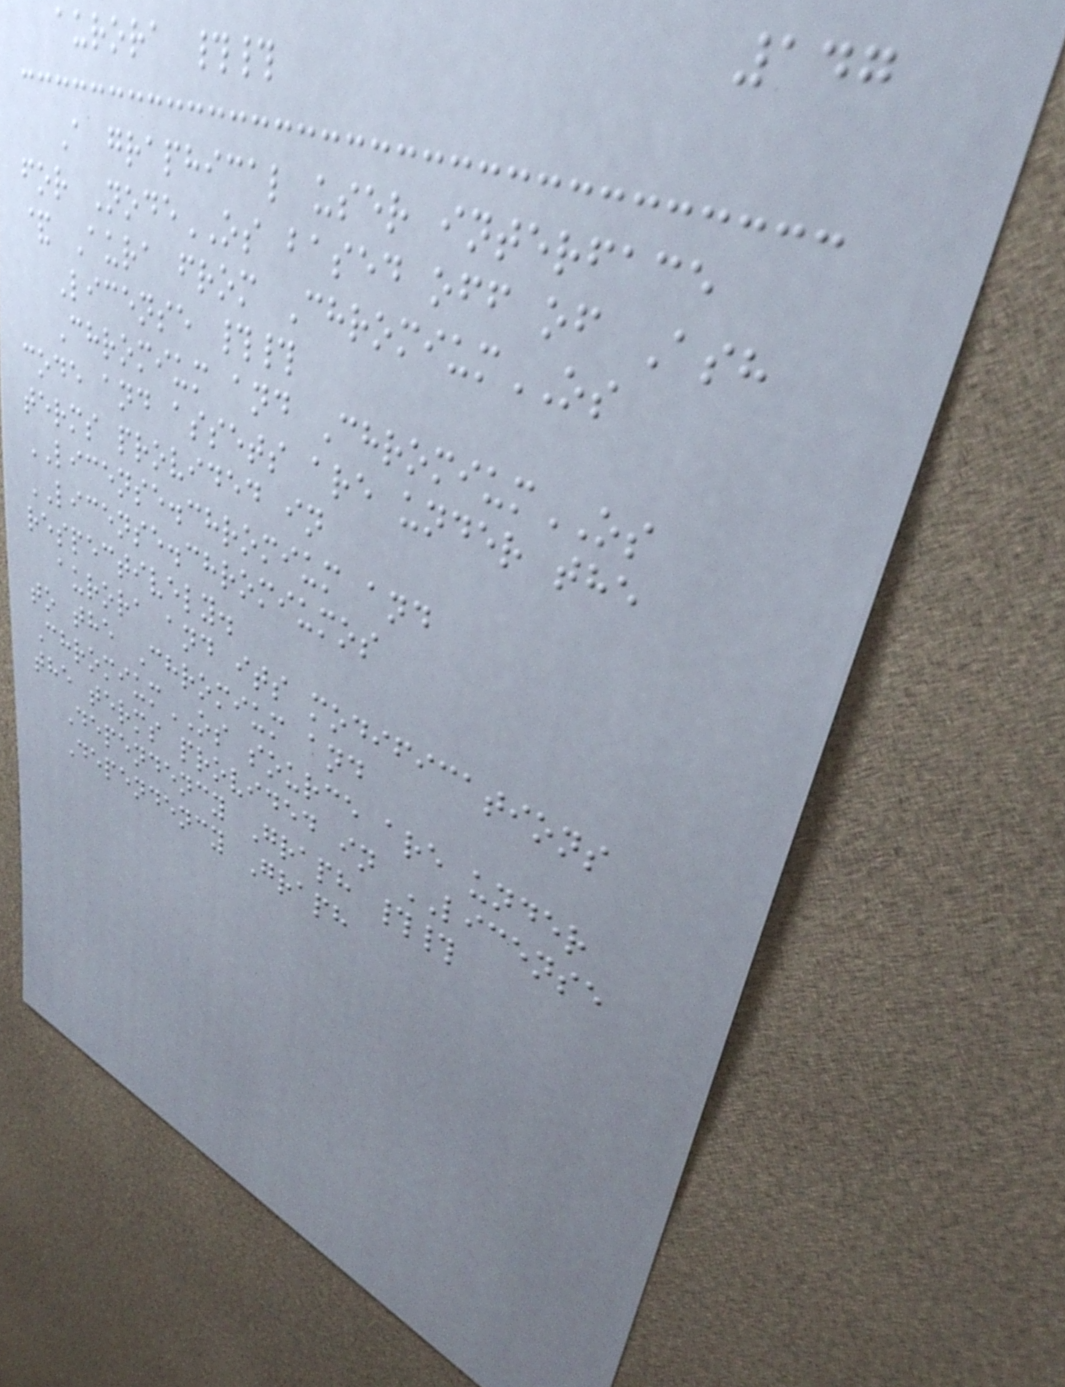147
aurora ##
A graphical user interface
for NodeOS based off of Ash
& Aura from ChromiumOS
License ##
Chromium and ChromiumOS
code and assets are under the
terms provided in
LICENSE.chromium and
LICENSE.chromiumos
respectively.
aurora and its modifications
to the Chromium and
ChromiumOS source are under
the terms provided in LICENSE
Dependency Graph ##
Dependency Graph
